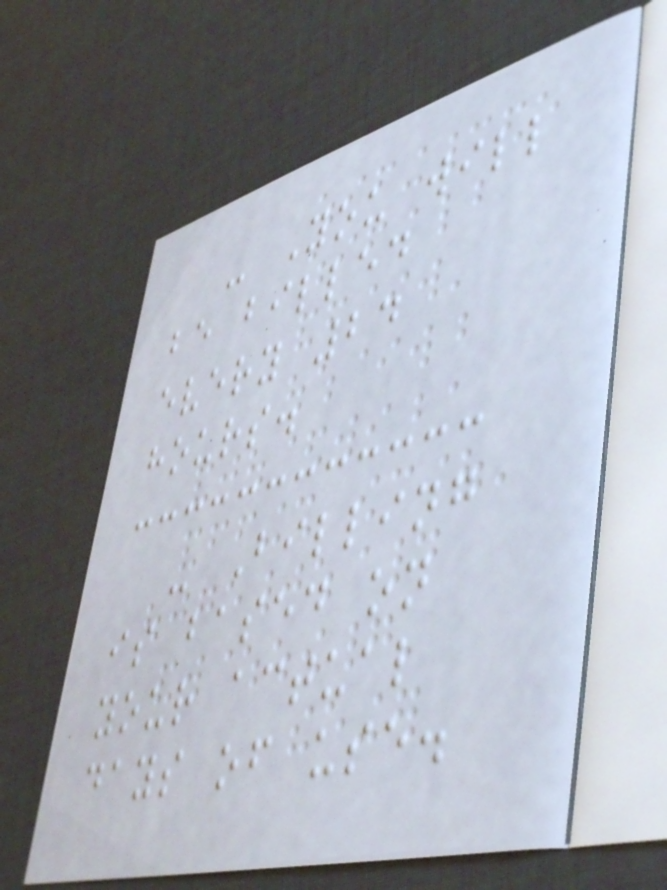- You will
be billed
every 24
hours.
- Billing
is based on
your actual
days of use.
